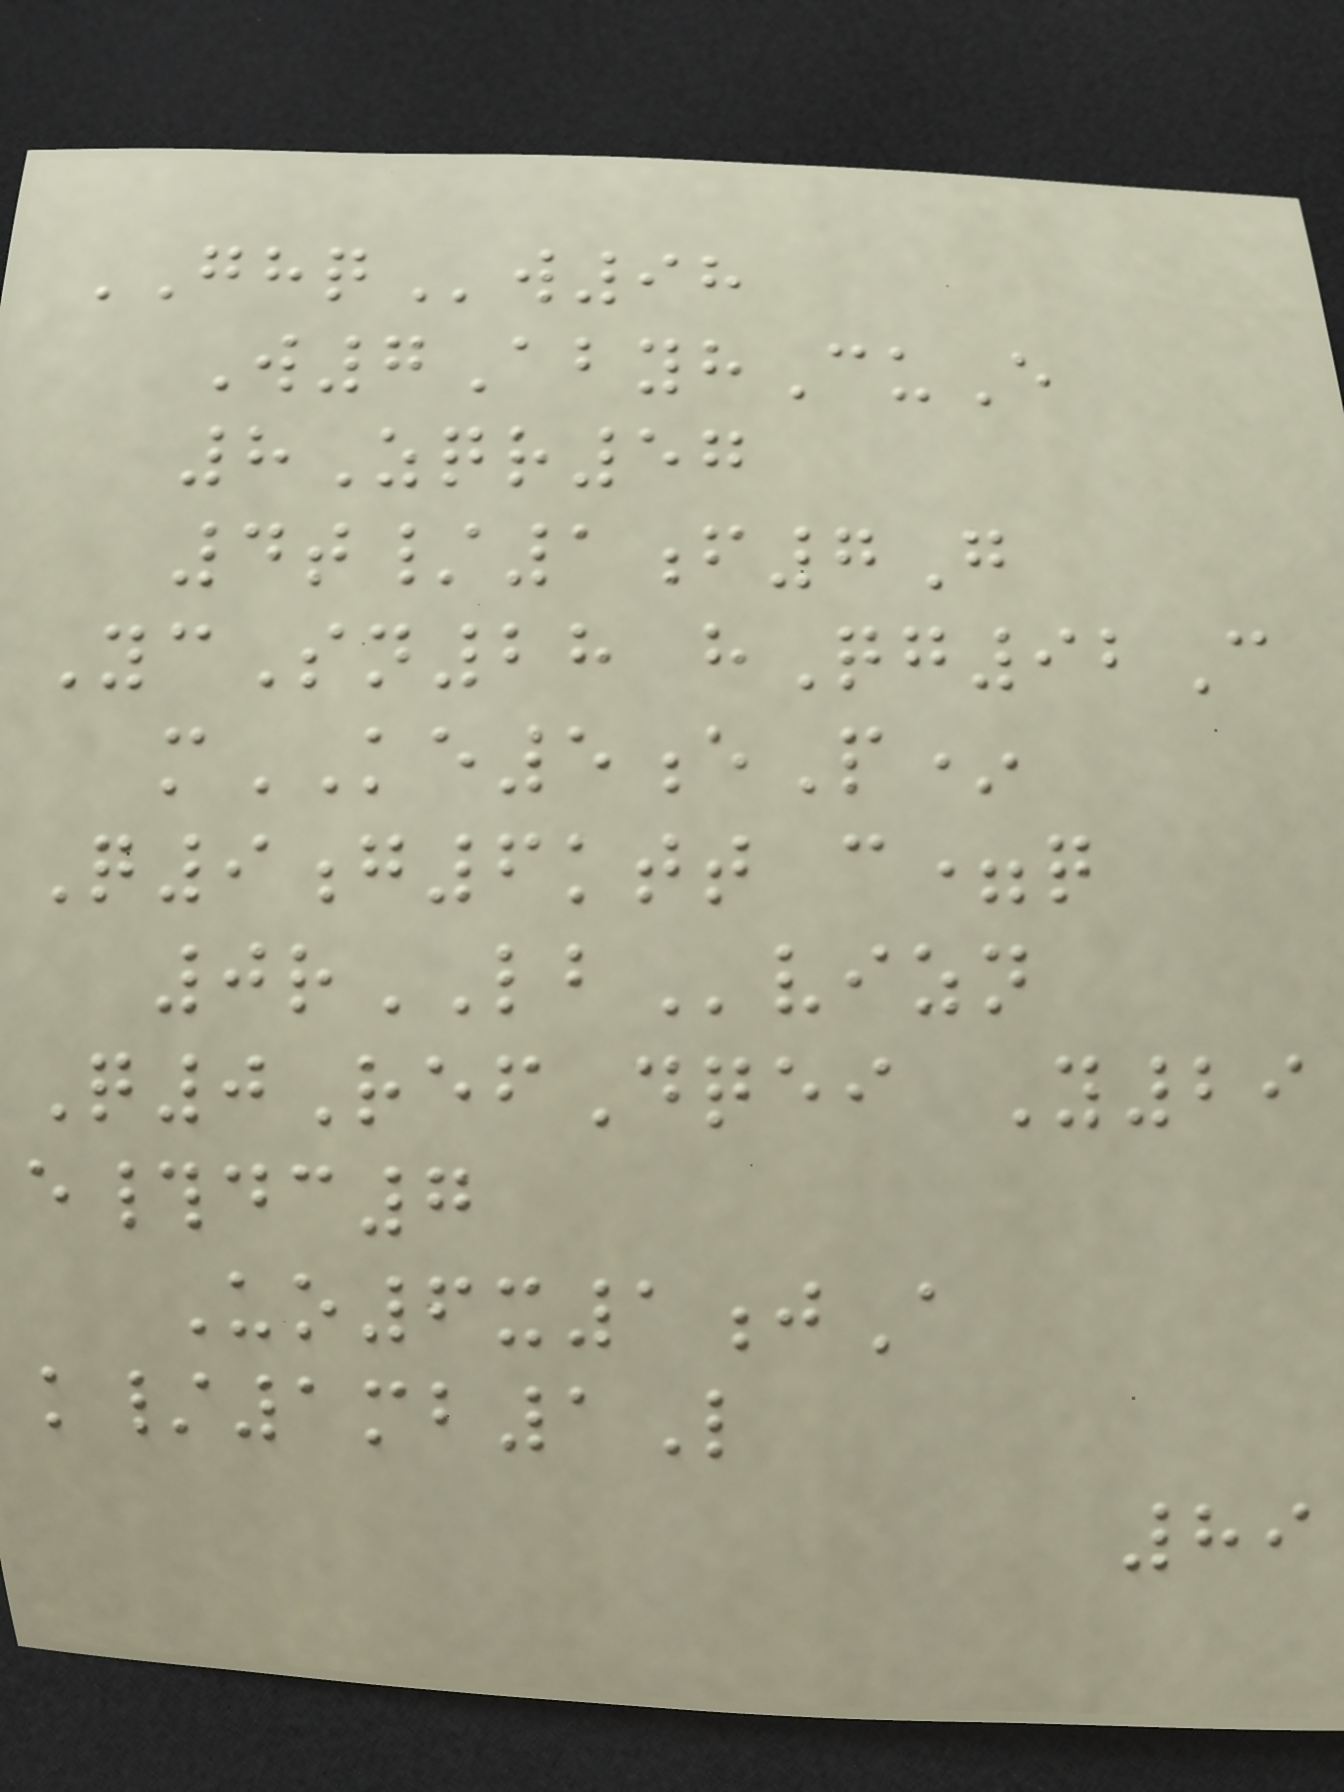GHQw98
W7AbyhCuE
8Zqr57
4t/1f7G
YcSn28 hQg92C
mKE5eP*
Q9g6ktt c=q
0rLBvizn
Q0RefDqei Y29
e#dc7
Uo6x1jA
k/1mb1L
89
